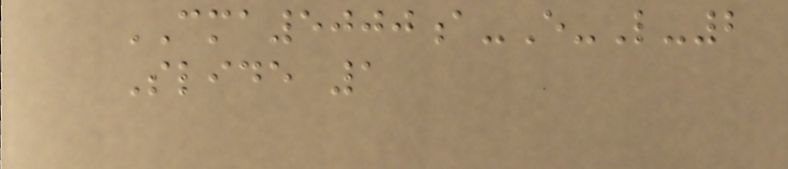CMA5000a-E-L-2
Slide 1
